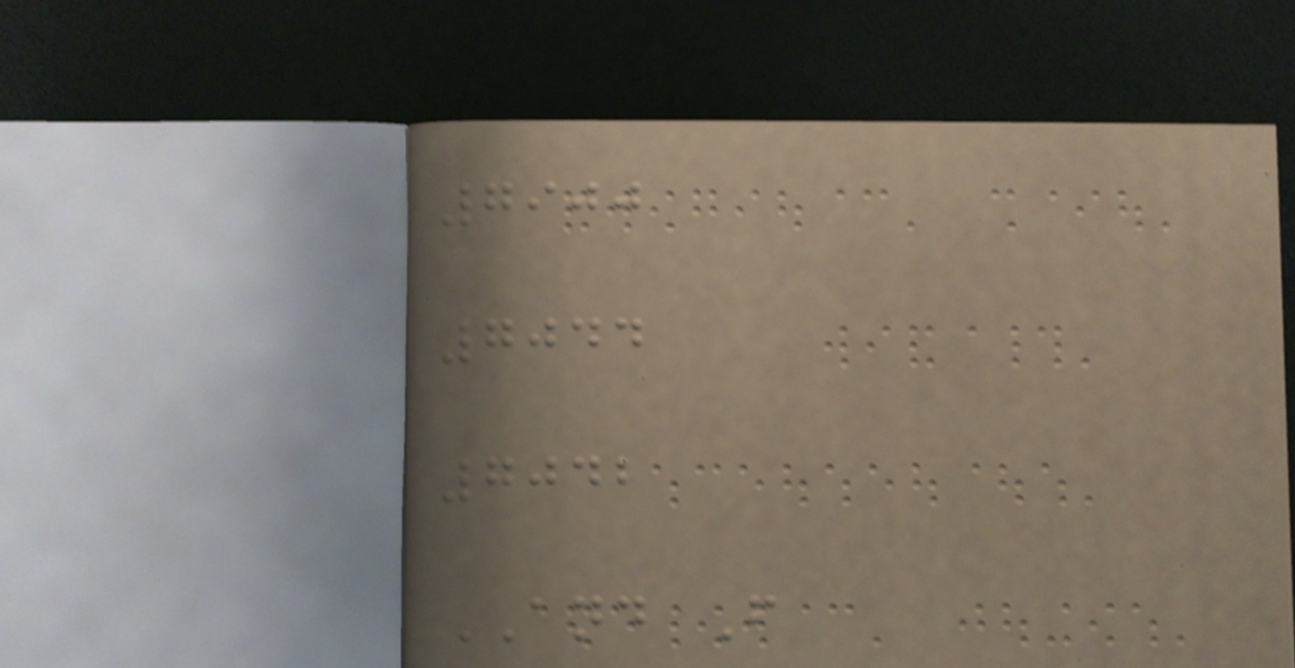7900
7044
7042
AND F
